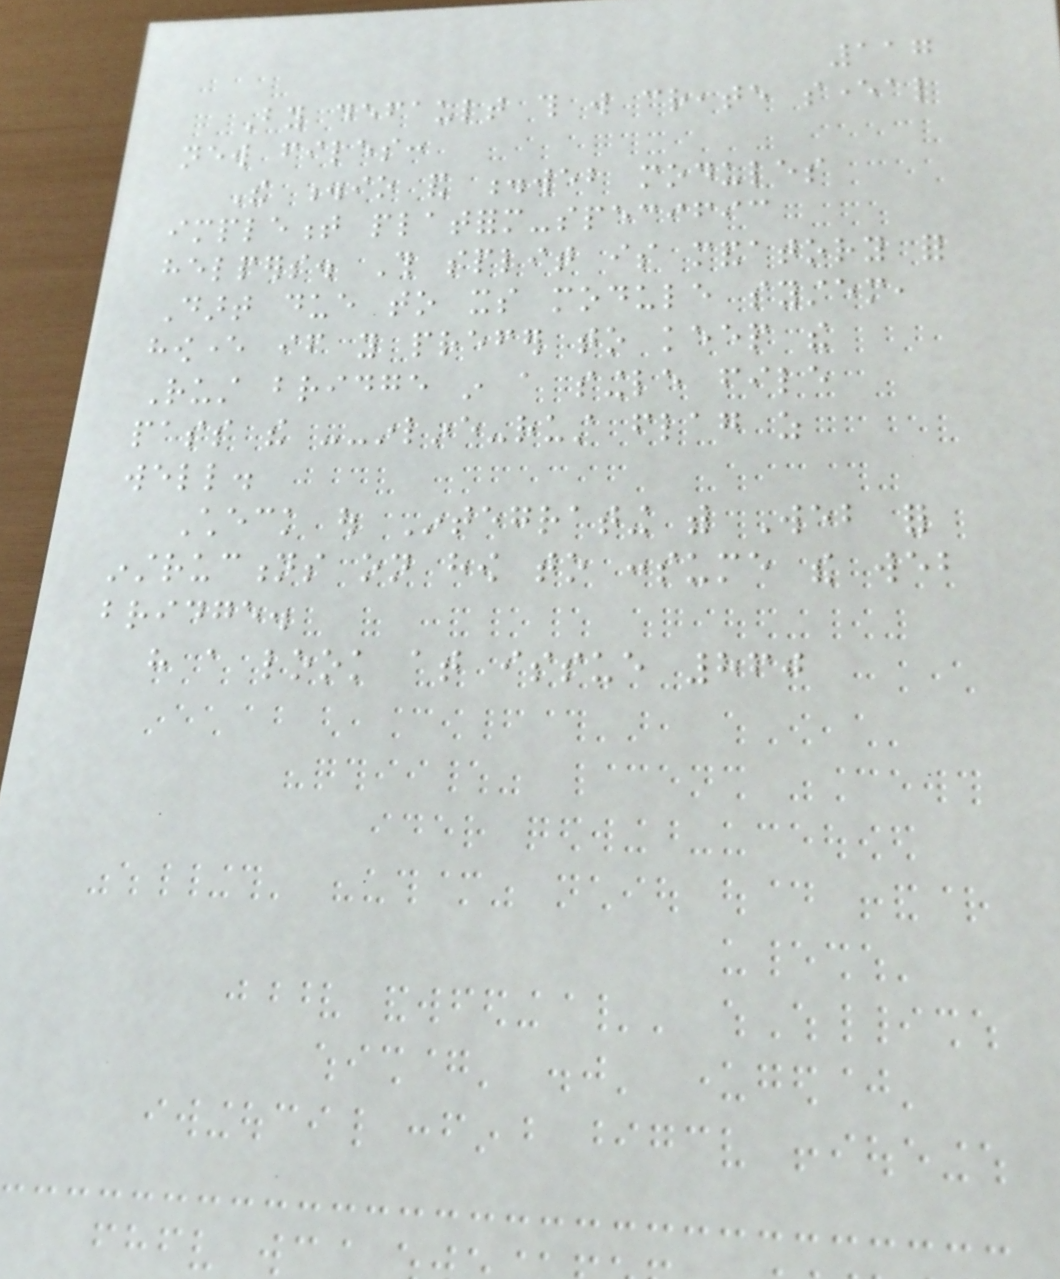117
By default this will create several
new files:
The .io and .web modules
implement platform-specific
helpers. This split is mandatory for
Dart due to its module system,
however if you prefer to keep the
Rust bridge in a single file
pass the --inline-rust flag as
well.
Check out Integrating with Web for
instructions on how to consume the web
bridge.
have a look at issue 860
